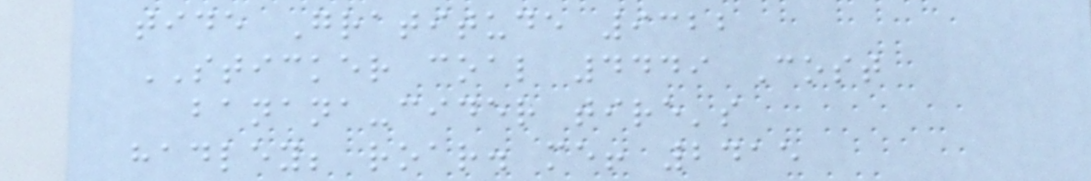tide Gratitude 9322
STICKER coal 4449 Cost
banana-cider tire's
hadley; roar. me! 2415
